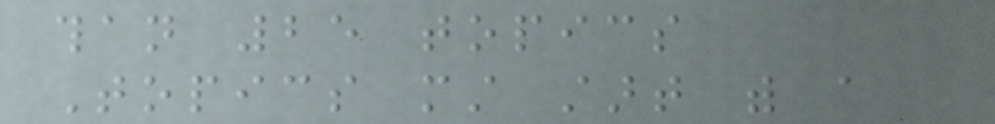than 25 topics
Topics must start with a
